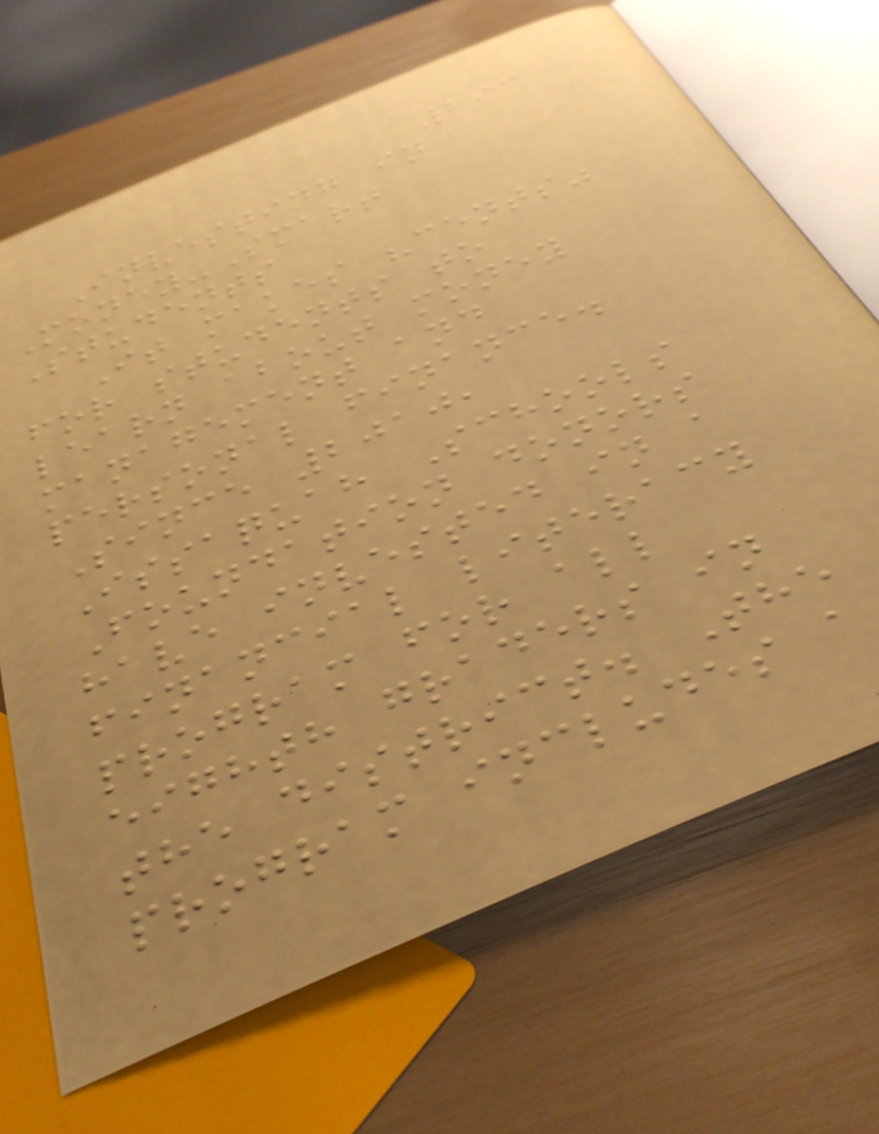293
Investing in
Money-Smart
Students
It makes "cents"
for students to
learn about money
management and
personal finance.
Since 2010,
Issaquah Schools
Foundation donors
have invested in a
financial literacy
program for all
eighth graders in
the district. The
program includes a
